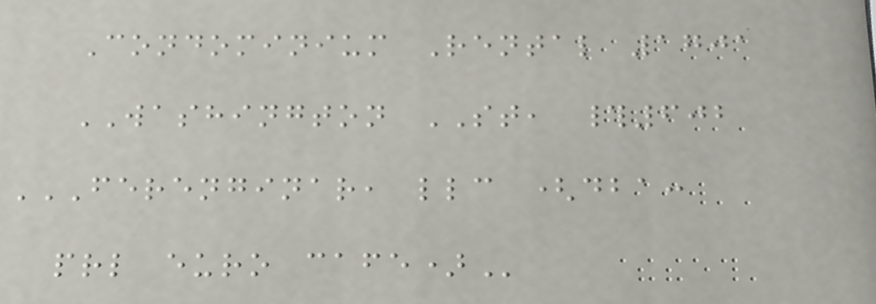Condominium Rental 1701
WASHINGTON ST, #602
FERENGINAR, LLC (DBA:
PRL EURO CAFE)
